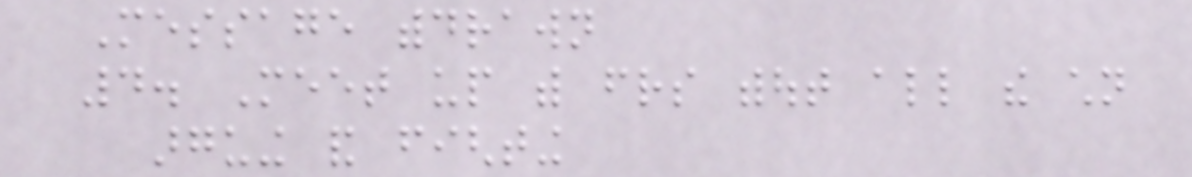Message withdrawn
4. Meet up with friends without all the children
arguing and fighting
